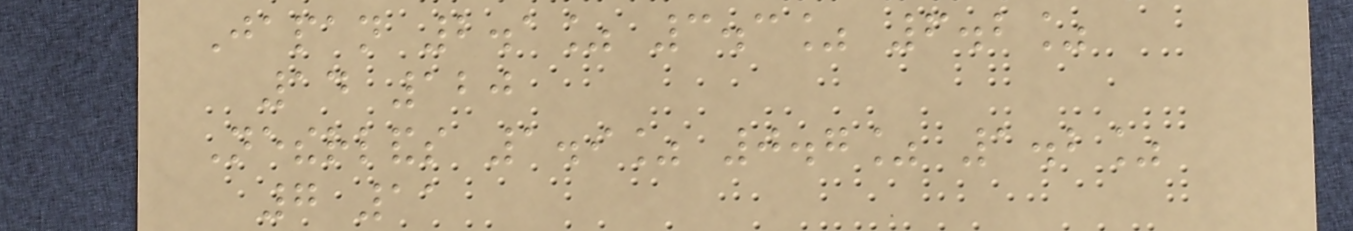Japan 2.1% 3.3% 6.2%
14 120
Netherlands 1.9% 0.7% 1.2%
7 11
